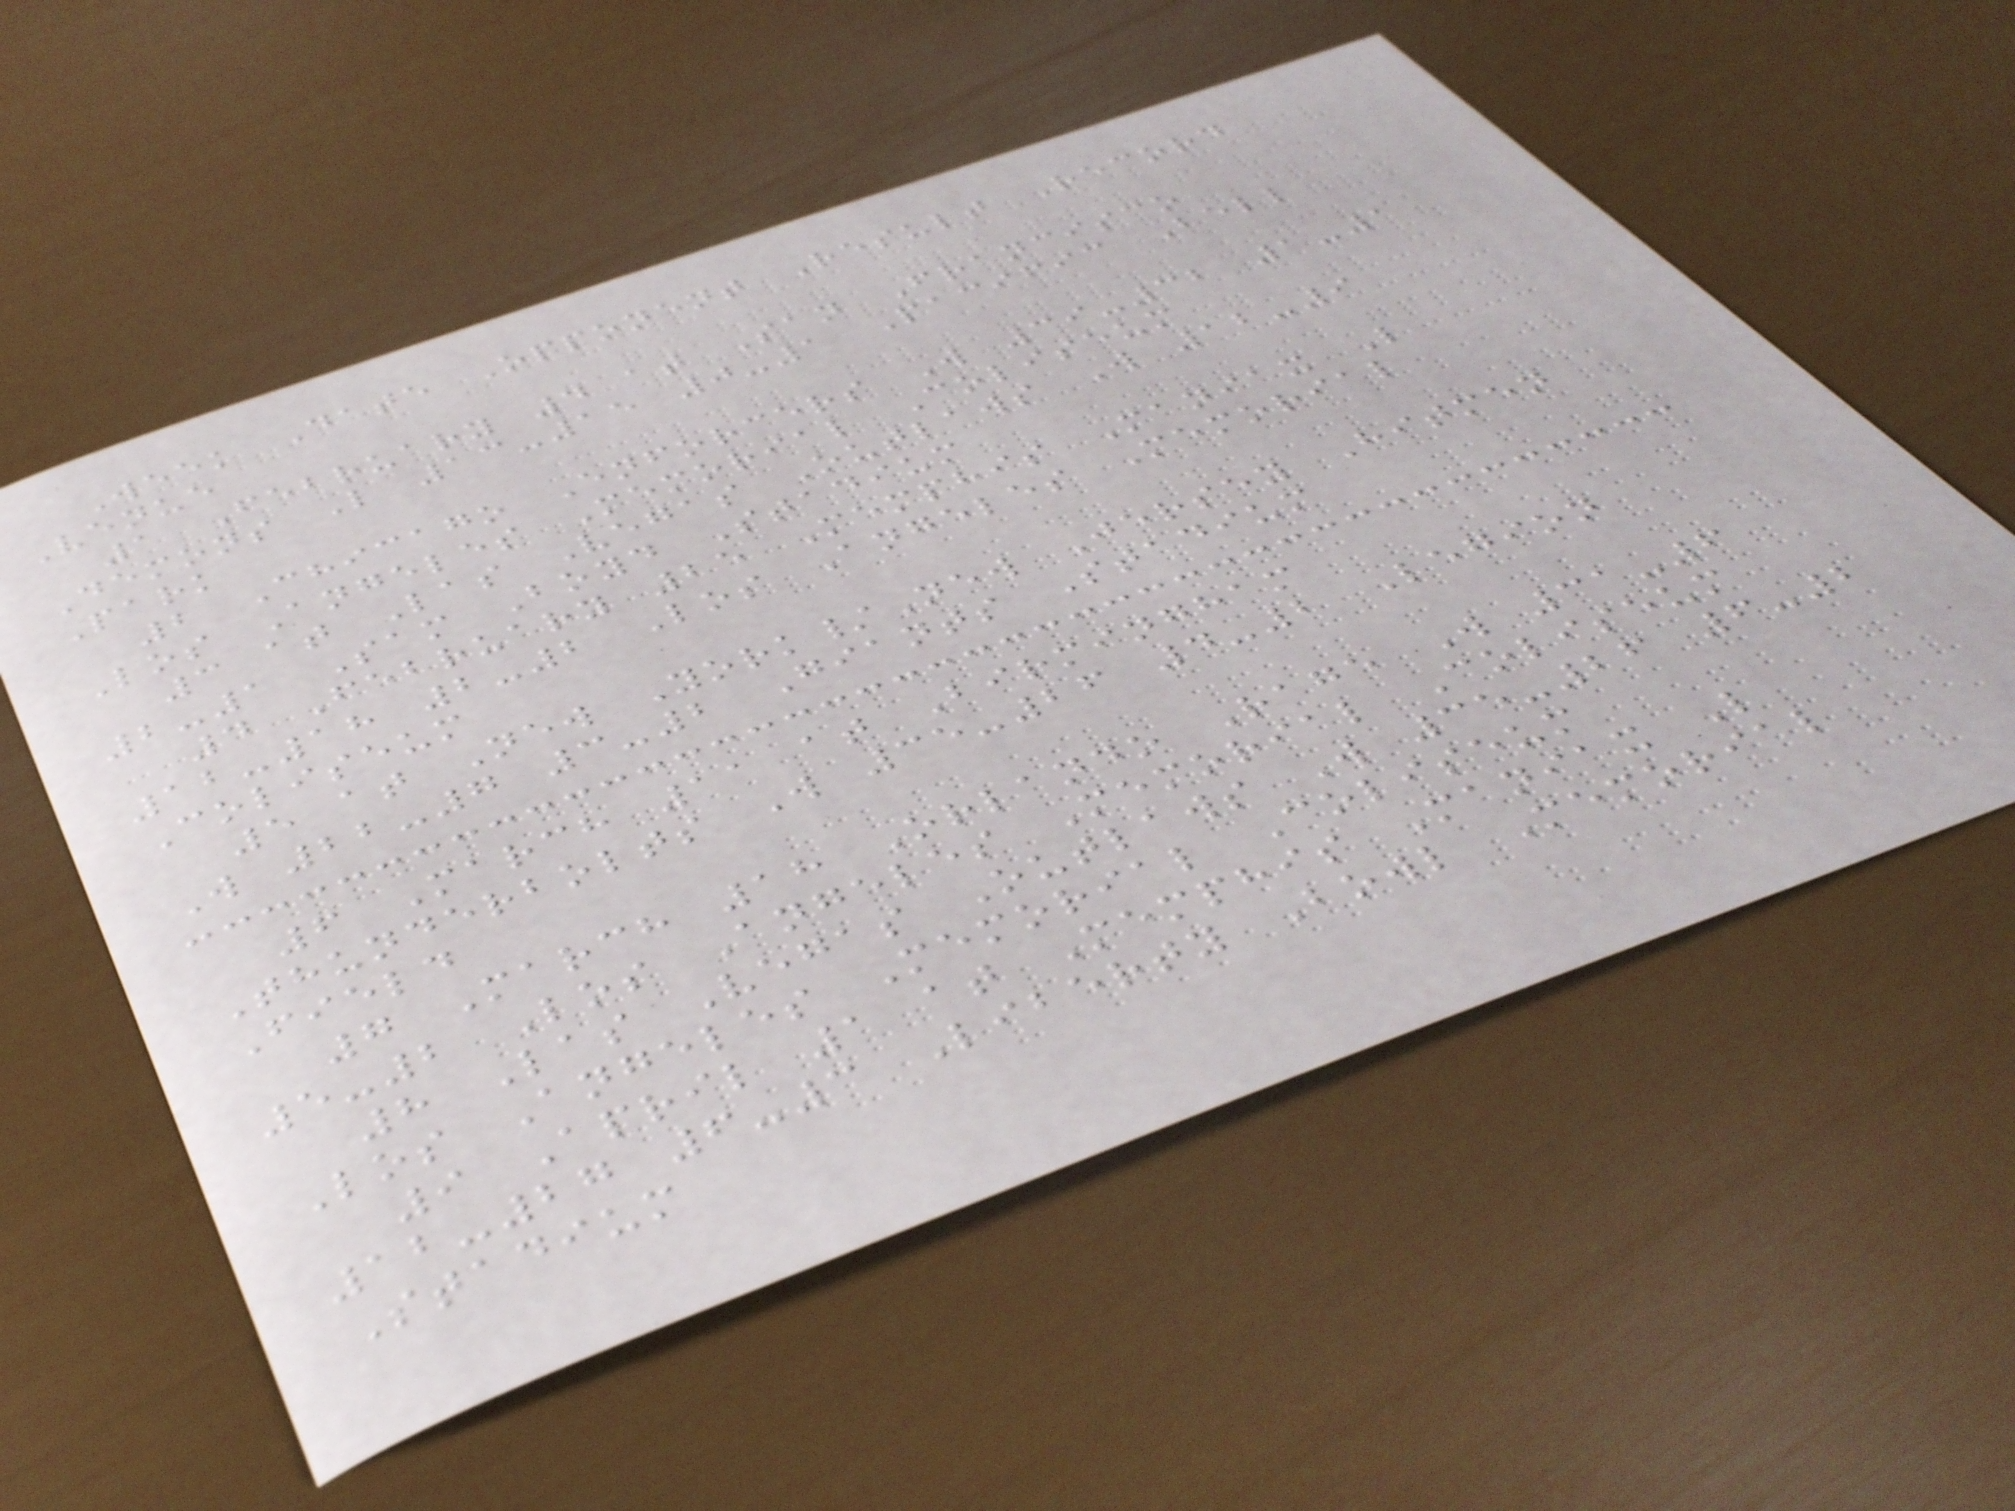Week Date Opponent Result Record
Venue
1 February 4 at San Francisco
Demons L 13-15 0-1 Pacific Bell
Park
2 Chicago Enforcers W 39-32 1-1
Los Angeles Memorial Coliseum
3 at Las Vegas Outlaws W 12-9
2-1 Sam Boyd Stadium
4 February 25 Memphis Maniax L
12-18 2-2 Los Angeles Memorial
Coliseum
5 at New York/New Jersey Hitmen
W 22-7 3-2 Giants Stadium
6 March 11 at Birmingham
Thunderbolts W 35-26 4-2 Legion
Field
7 March 18 Orlando Rage W 31-6
5-2 Los Angeles Memorial Coliseum
8 Las Vegas Outlaws W 35-26 6-2
Los Angeles Memorial Coliseum
9 April 1 at Memphis Maniax L
12-27 6-3 Liberty Bowl Memorial
Stadium
